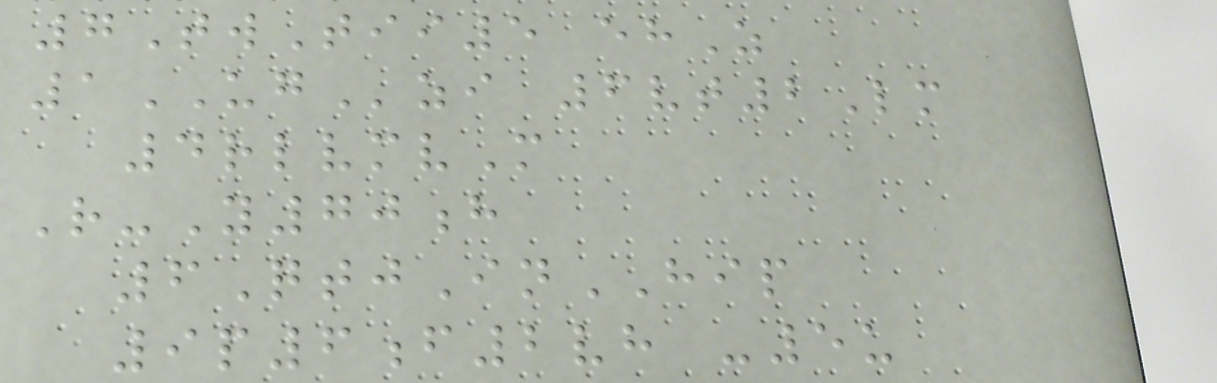7TwTii5 ehZ
1UGzi 6vt2Lm
4rlvmvM
R-Y70h
6QtjInHIP
9p6f2vh -5u
